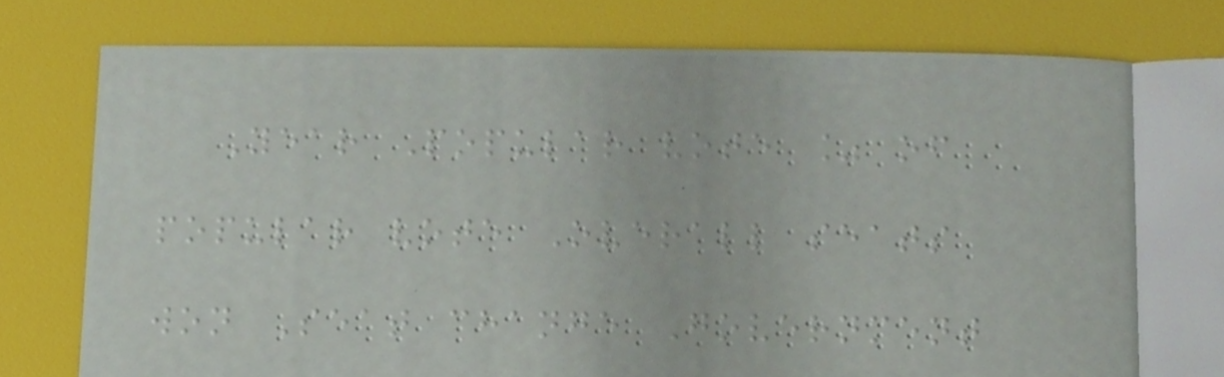Year Popular vote % of
popular vote Overall seats
won Seat change Government
